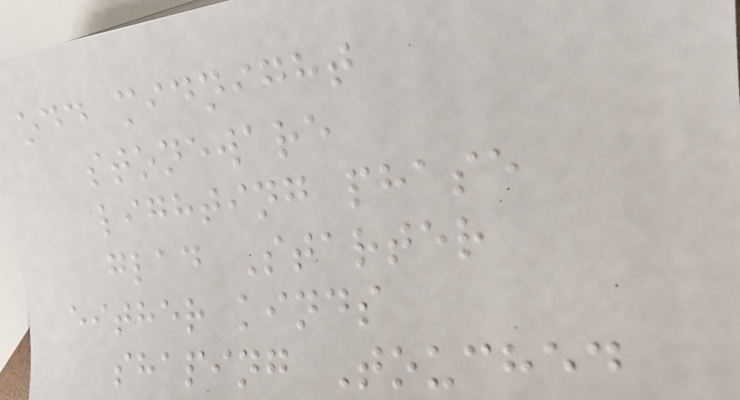odd midnight
stoneware
lighting phase
glad Starter
either kinds
shaping Touched
